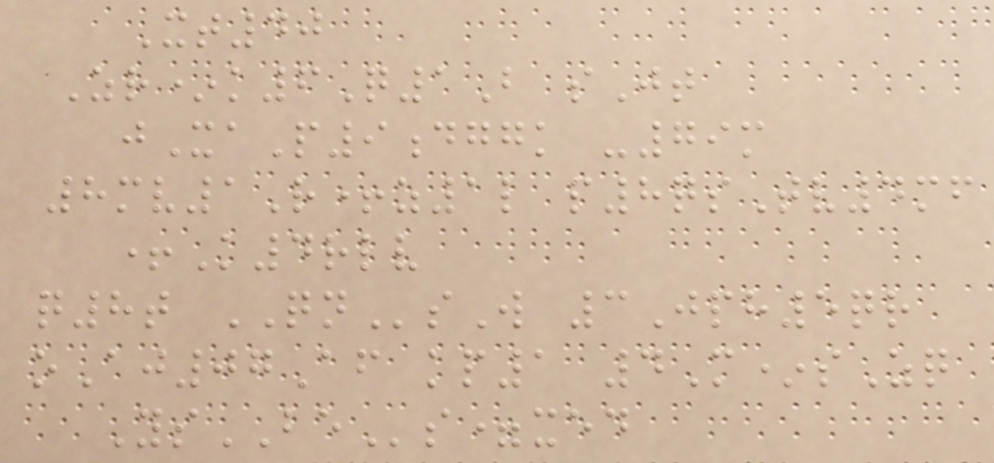Xt40
Zr*k6Q1B sJt
jXaP9dggk -79m
8mv1R+z1l p8qsTv4mf
+K4rlv
q8t QNsW 3Jph5qr
oAj07Af kp1 4M*sZq
YsBEs=xed
